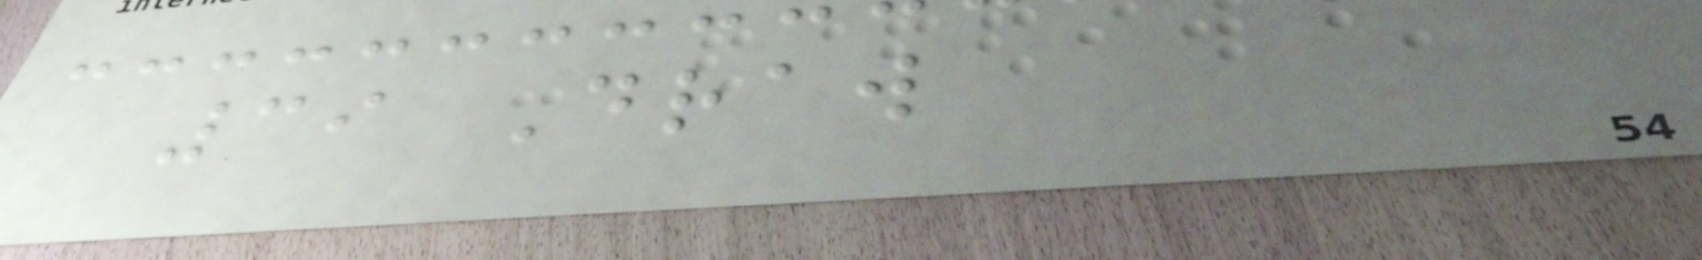39 Draw
